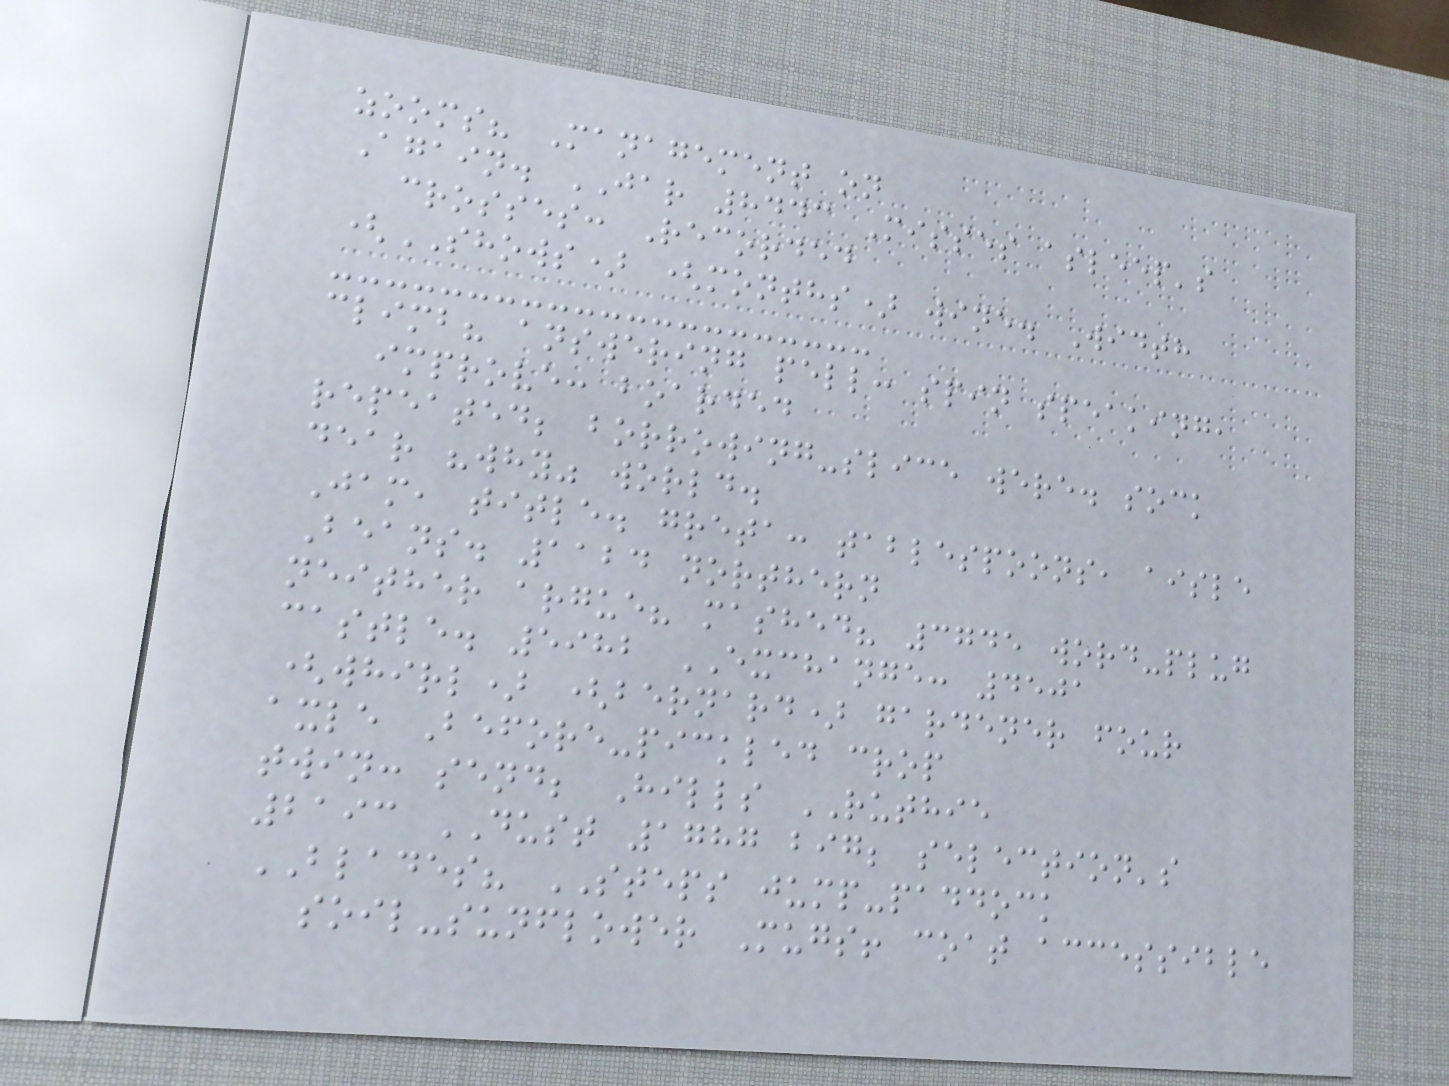zooms? Management on
Again. JAR 8443 Misses asleep's
crosses: Recorded
(SHOWS) (months) wine. Width
climb? answering pell: spin speaking,
improve: boarded
repeated; borrowing-slice were. sock
dear "why" world.
Jam, title. greta: tablespoons, aisle
Beans. 1124 northern
neither argue? mashed? 3745 word-plug
castle. 5982 EXCHANGE: 4501
(whirl) (bernard) gardener four
axle Before-pickled crop
twin: send; Hills RUTHIE
2193 DUST 1787 big; selection's
BLADES? STEPS jump-paddock
soil-sunflower Mugs! coat accessible
